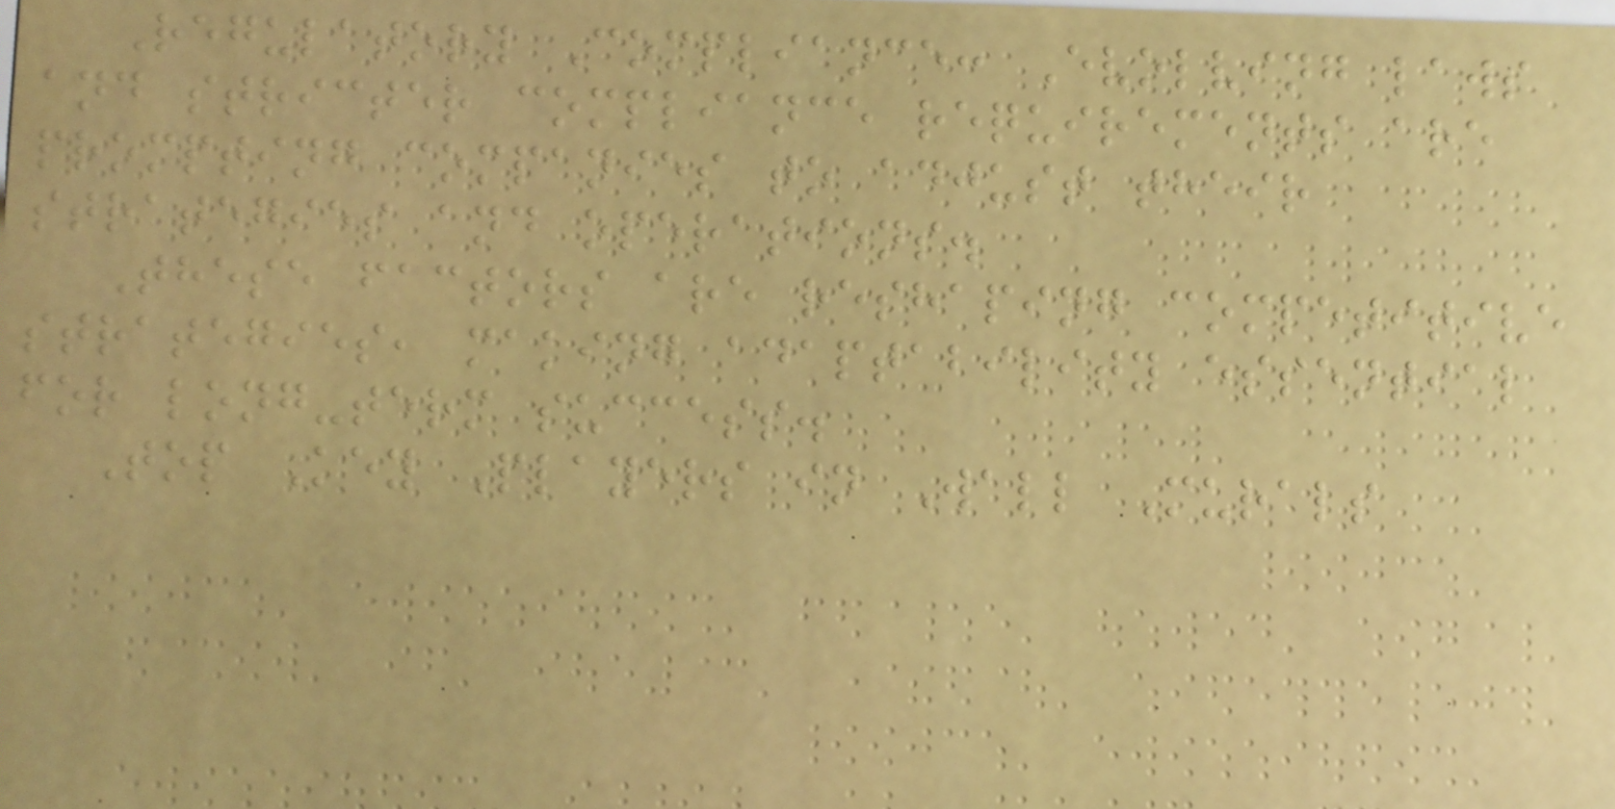Regulatory Compliance: Evolving laws
and stricter compliance requirements are
prompting companies to adjust their
strategies and operations.
These factors are reshaping competitive
strategies, making adaptability essential
for long-term success.
Top Key Players in Wall Murals
